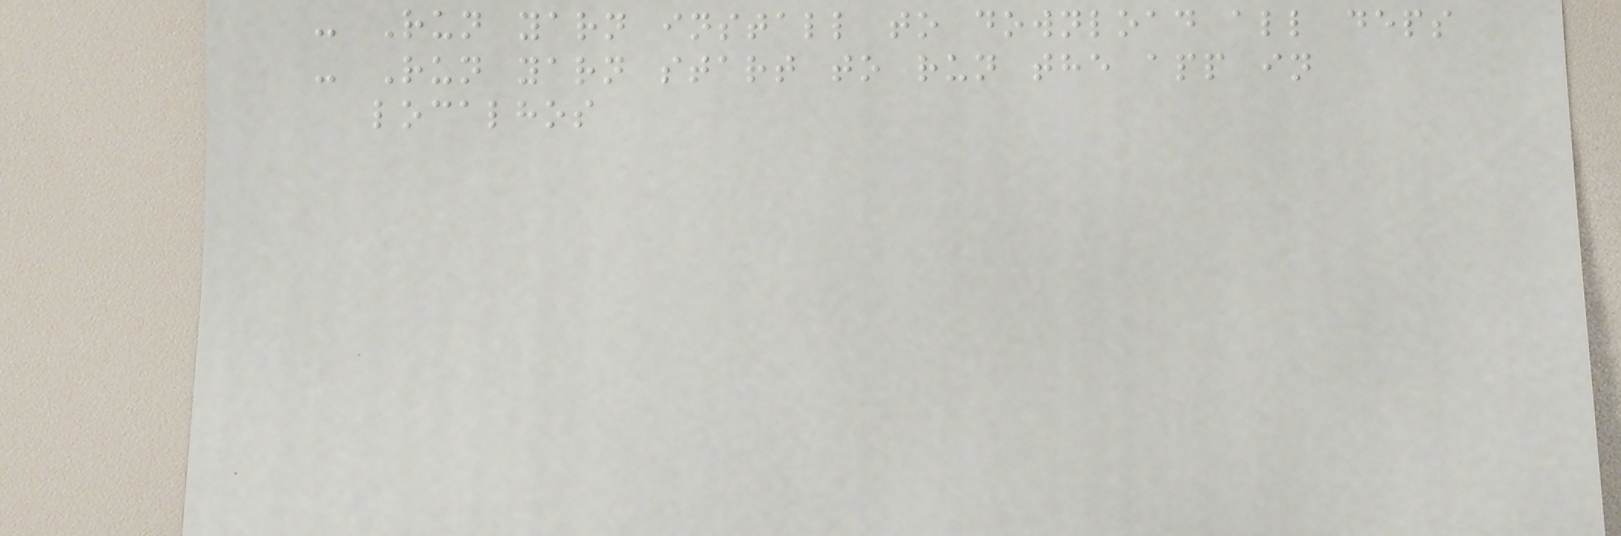- Run yarn install to download all deps
- Run yarn start to run the app in
localhos
